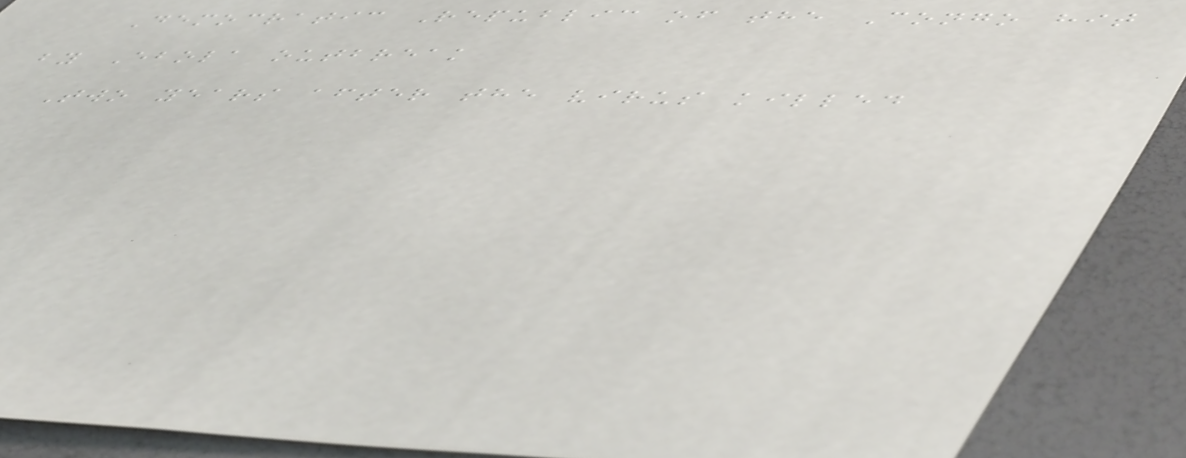Democratic Republic of the Congo hit
by Ebola outbreak
Two years after the virus killed
